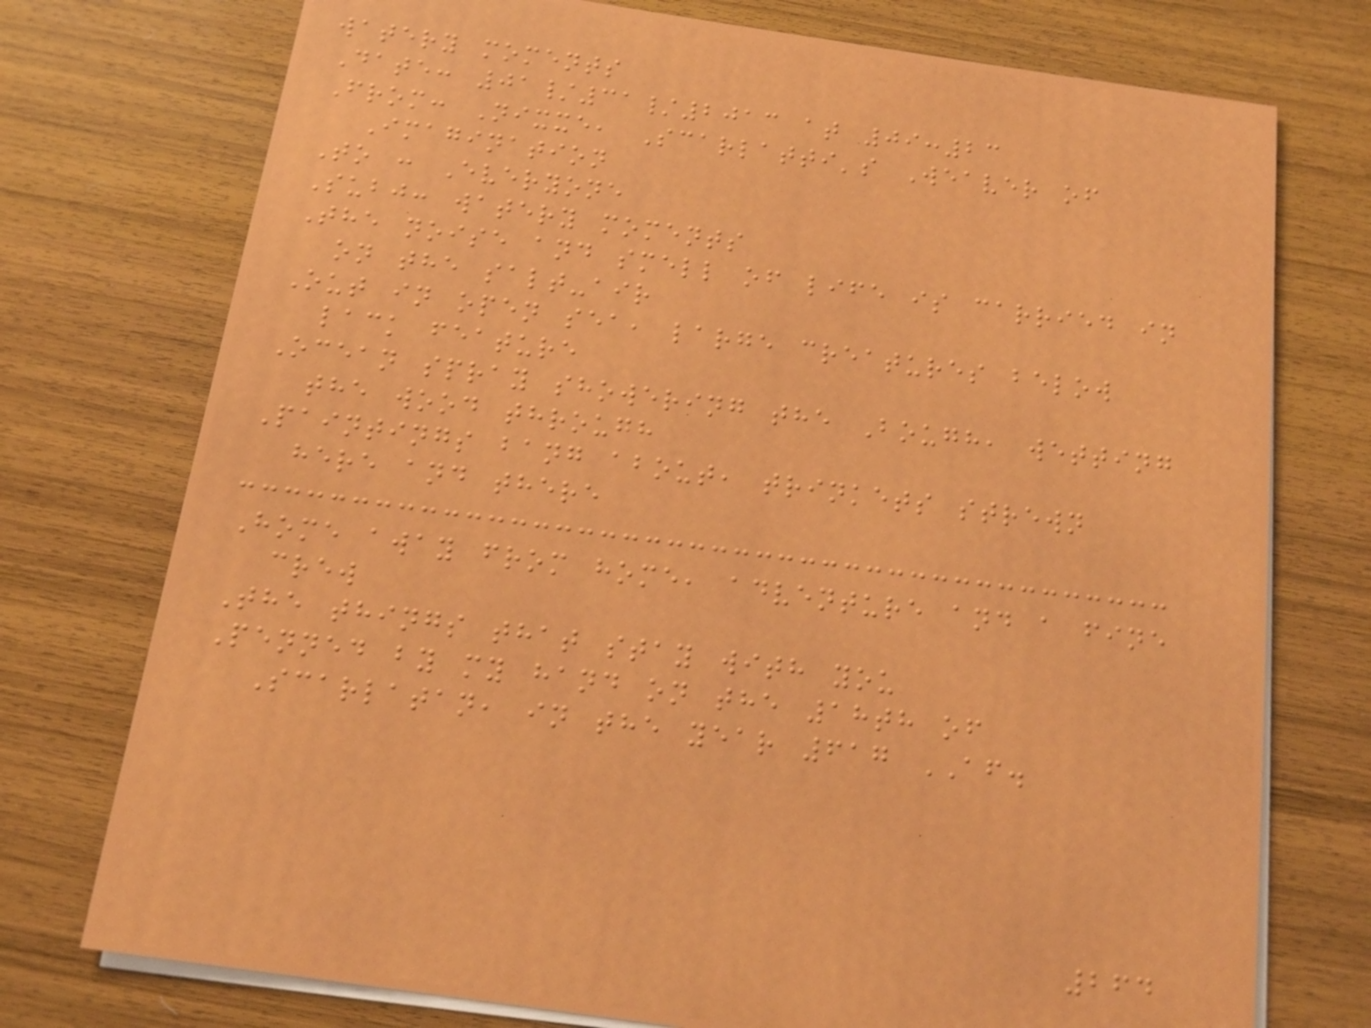watery moments
Date: 01/31/2013 at 09:23
From: Nixxe, Scarlatti's Weaver of
Imagination
To : Everyone
Subj: watery moments
The noise and smell of life is carried in
on the salt-air
Out in open sea, large creatures below
lack feature
Ocean spray showering the Bough, wetting
the wood through
Paintings bang about, trinkets strewn
here and there
Home away from home, adventure and a fine
crew
The things that stay with you
Penned by my hand on the 18th of
Scarlatan, in the year 617 AF.
264
